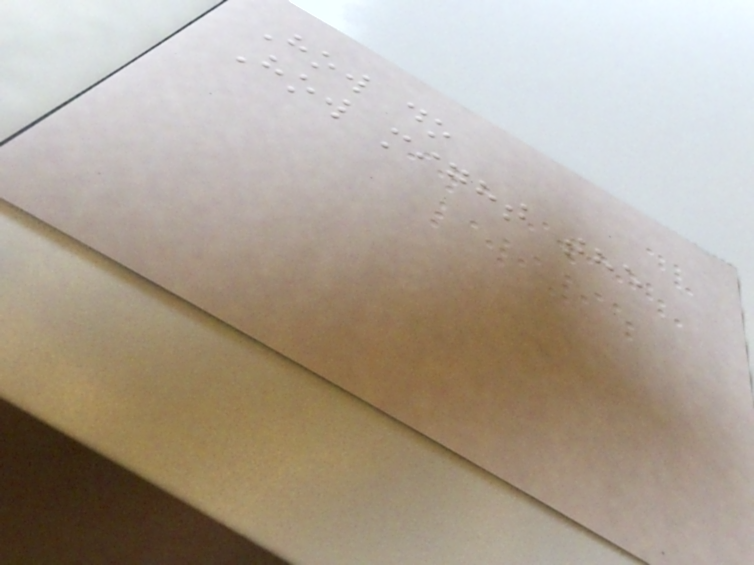How do
How might the
